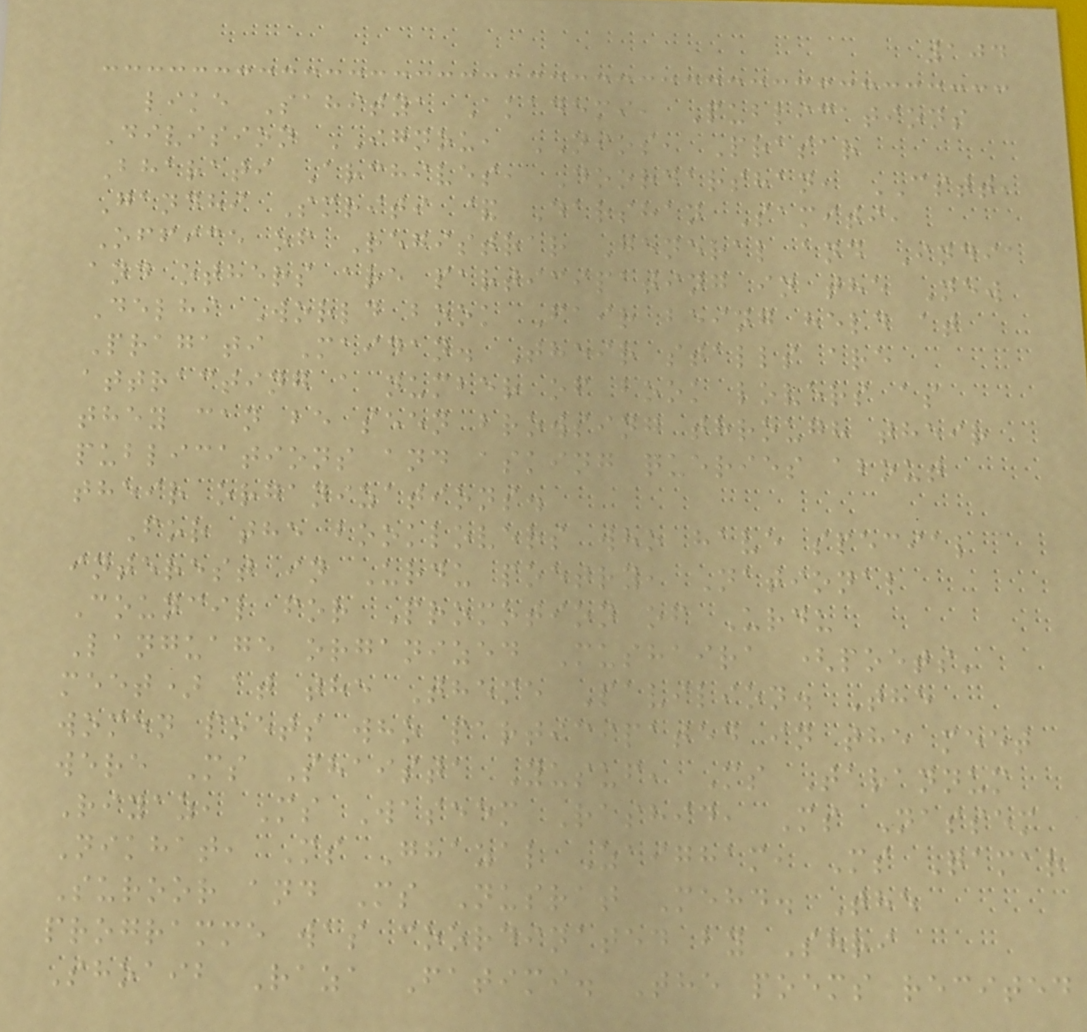104
like Sahitya Akademi, Publications
Division IGNOU, NIOS, Prasar
Bharati Archives, Doordarshan, CSTT,
Gandhi Smriti & Darshan Samiti,
Office of Registrar General and India
and others are participating in the New
Delhi World book Fair being held at
Pragati Maidan. Their stalls are
attracting a number of book lovers as
they can be seen browsing through their
publications and asking queries about
their organizations.
For the booklovers who have special
interest in Urdu poetry, National
Council for Promotion of Urdu
Language organized Mushaira (poets'
meet) at the Theme Pavilion. The
women poets who participated in the meet
were Ms Shaista Yusuf, Ms Tarannum
Riyaz, Ms Waseem Rashid, Ms Nassem
Nikhat, Ms Ghazal Zaigham, Ms Qamar
Suroor and Ms Nusrat Mehd. The
programme was coordinated by Shri
Shoaib Raza Fatimi. The poems recited
